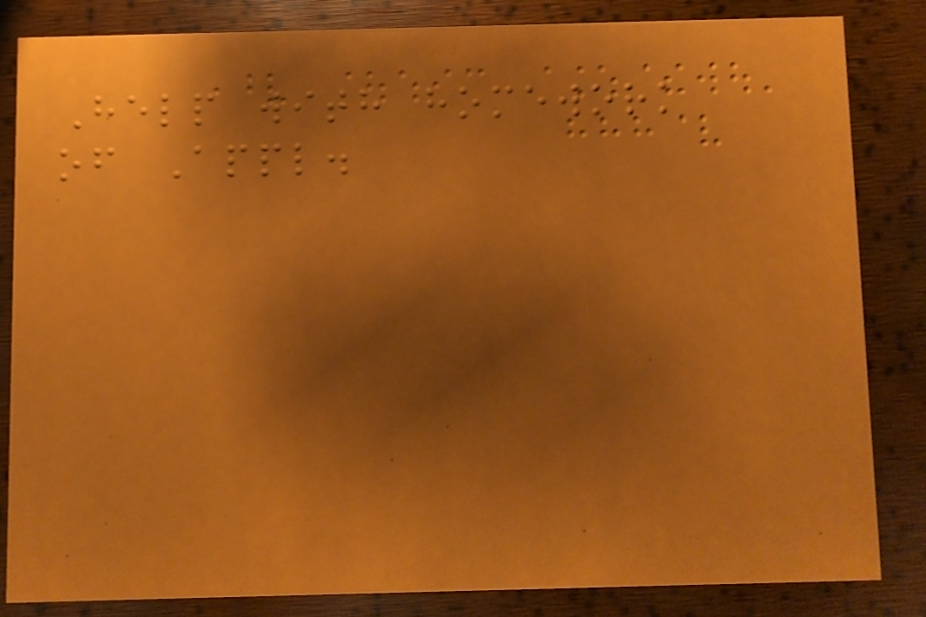Help with homework
of Appl.
